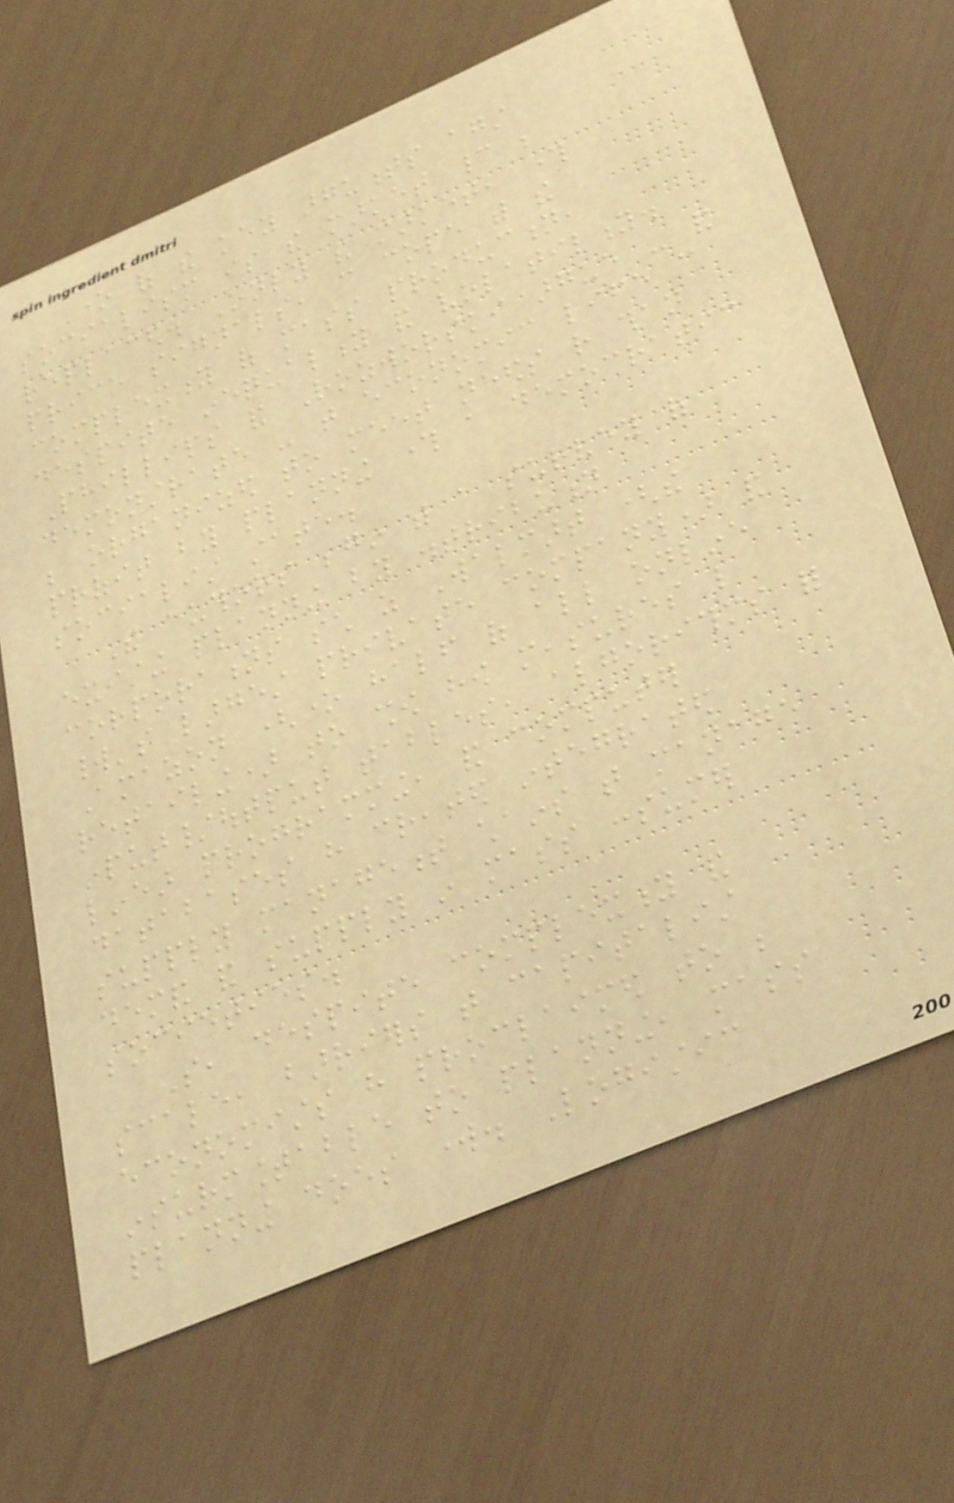One of the key arguments against
socialism is the market cannot be
replaced. Only the market, through
price signals, can cope with the
complexity of mass production,
despite inequality and volatility.
Phillips and Rozworski argue - and
demonstrate - that economic life can
be organized to meet needs rather than
profit by planning through a democratic
socialist state.
The authors begin with a survey of
existing planning by distribution
corporations such as Walmart (the
world's largest private company) and
Amazon (one half of all online
retailing) to show how measures like
input/output tables, algorithms for
linear programming, and computer
databases have created integrated
supply management chains that manage
demand and supply in mass consumer
societies.
So, despite complexity and
scale, barriers that capitalist
economists have proclaimed to be
insurmountable to planning, mass
planning does work. Logistic
